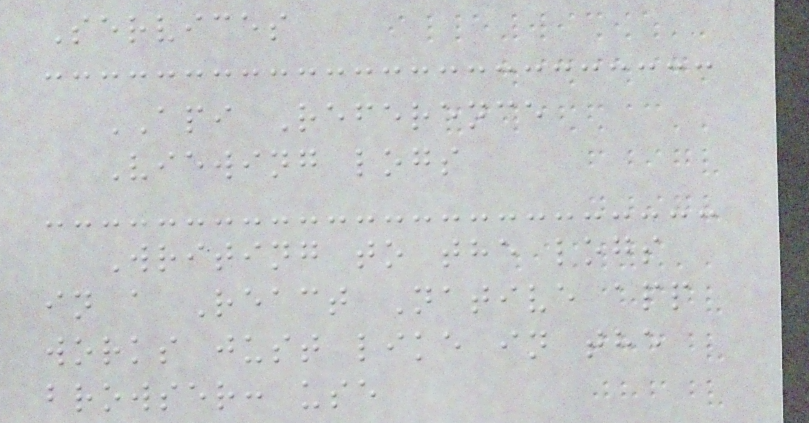Services
API Reference
Viewing logs
Writing to the logs
in a React Native app
works just like in the
browser: use
